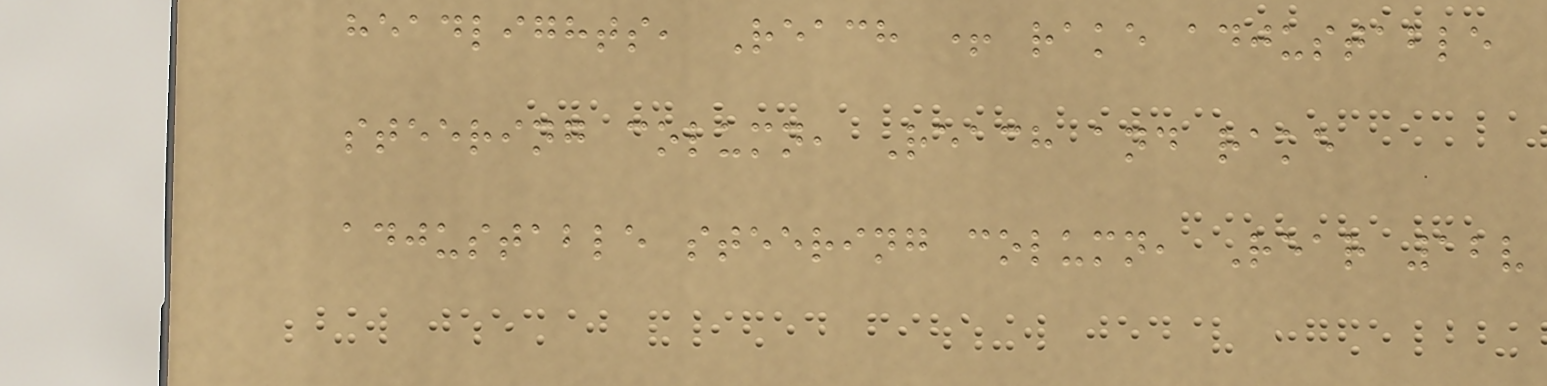headlights, Reach + rake adjustable
steering column, Reach and rake
adjustable steering column, Rear 12v
